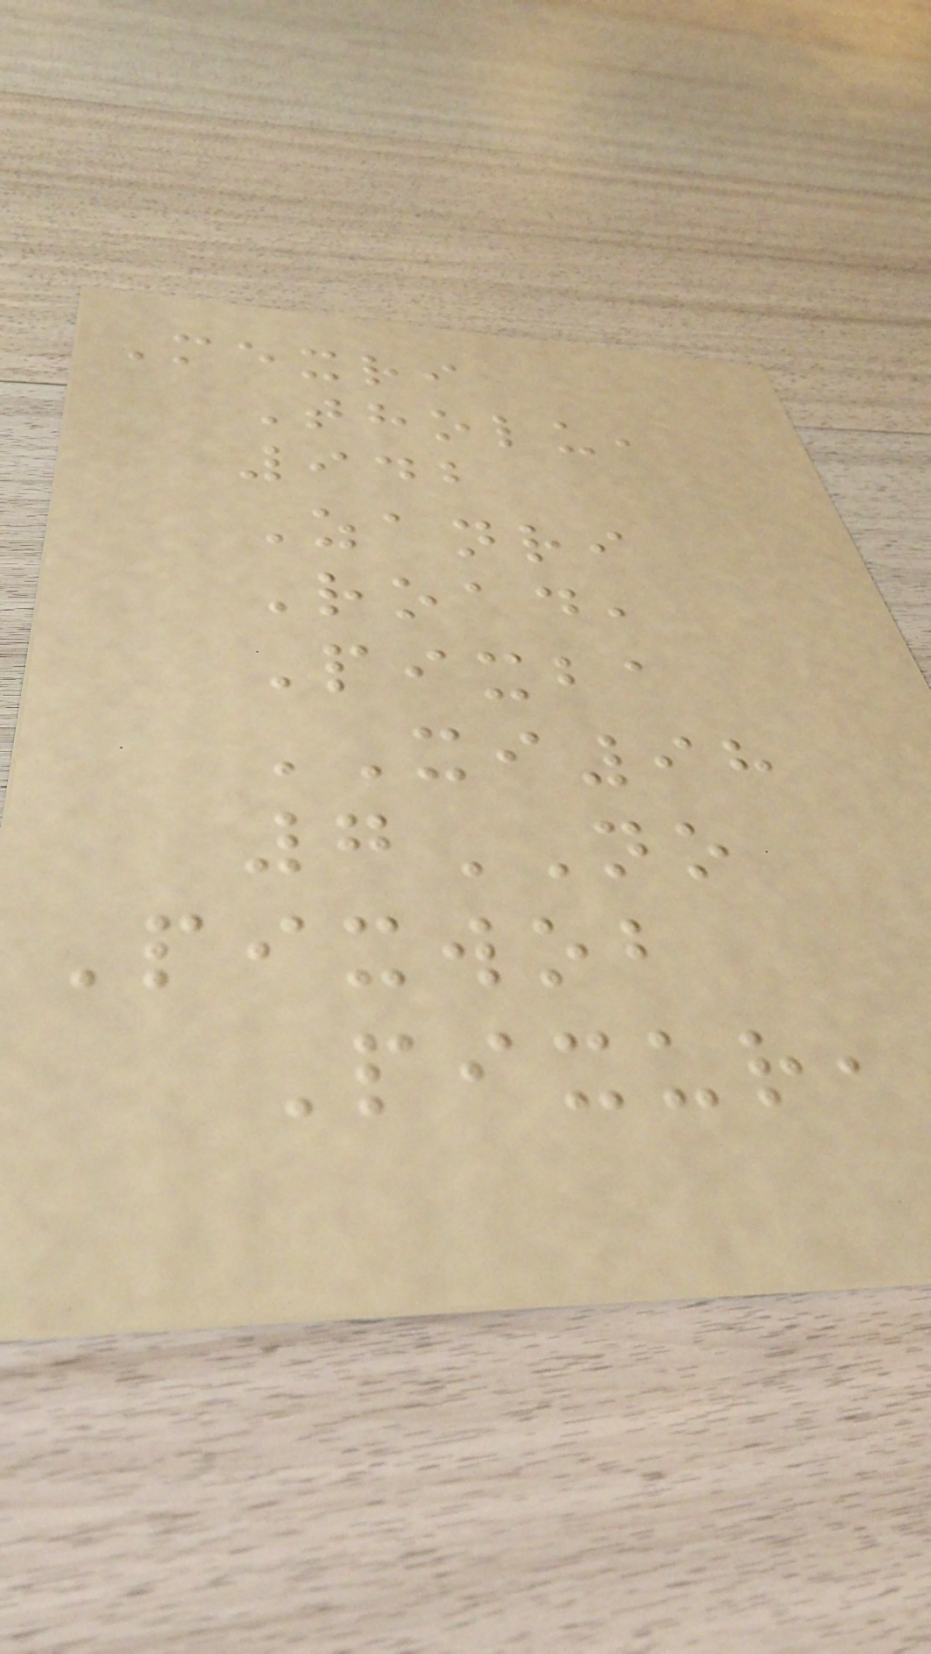Mexri
Tholu,
942
Zanri
Road,
Pixba
XI98
7NO
Pixwob
Pixur,
